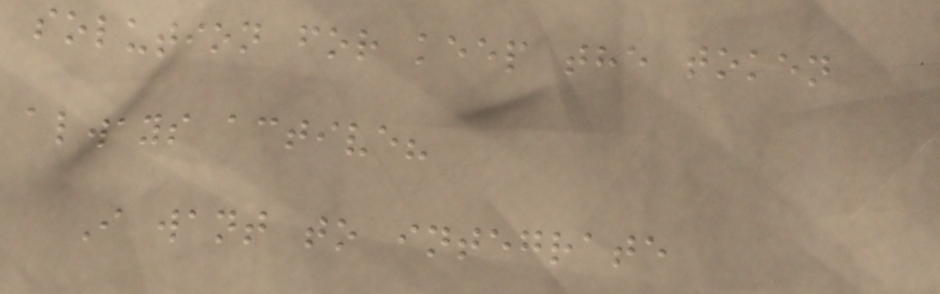solution for keep the token
always active?
I want to integrate
